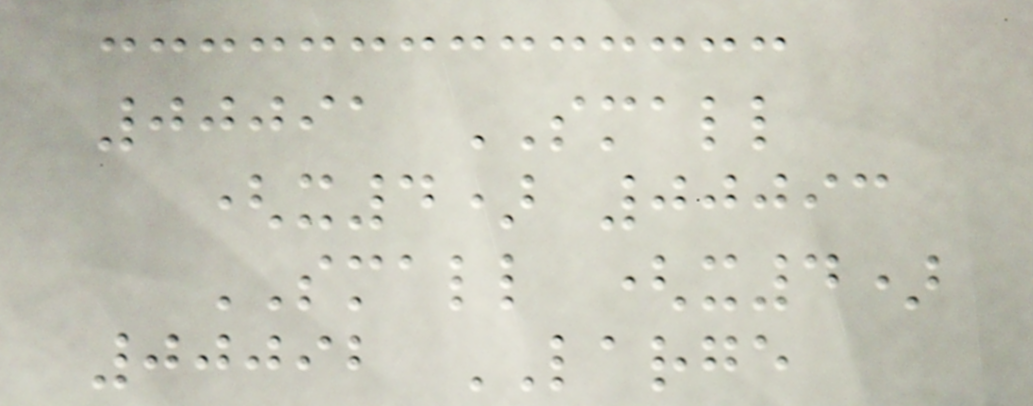00091 SMALL
(x4) 00093
SMALL (x4)
00092 LARGE
